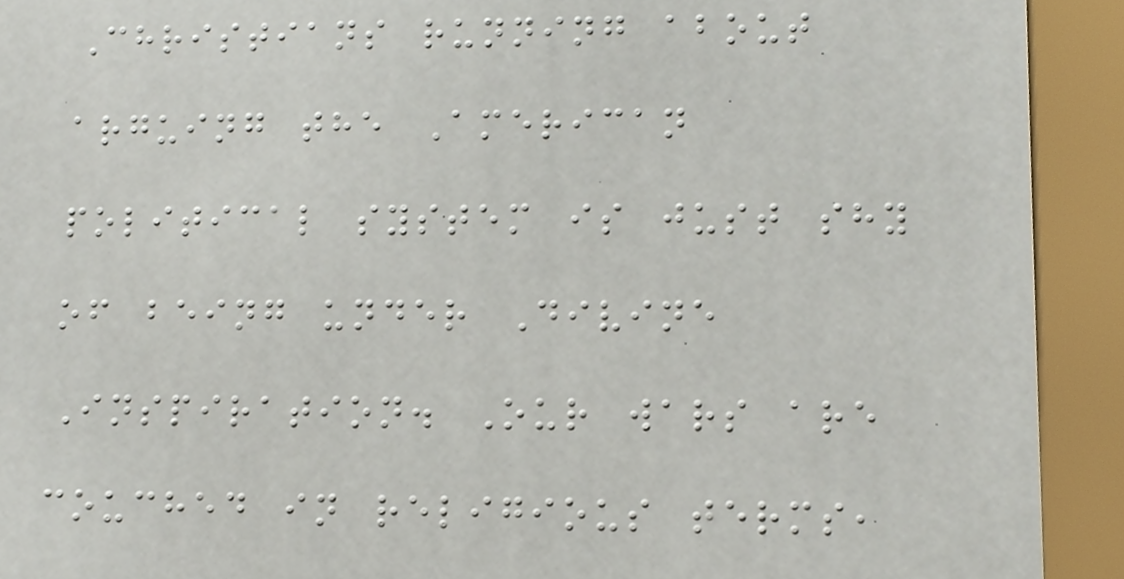Christians running about
arguing the American
political system is just shy
of being under Divine
Inspiration. Our wars are
couched in religious terms,
